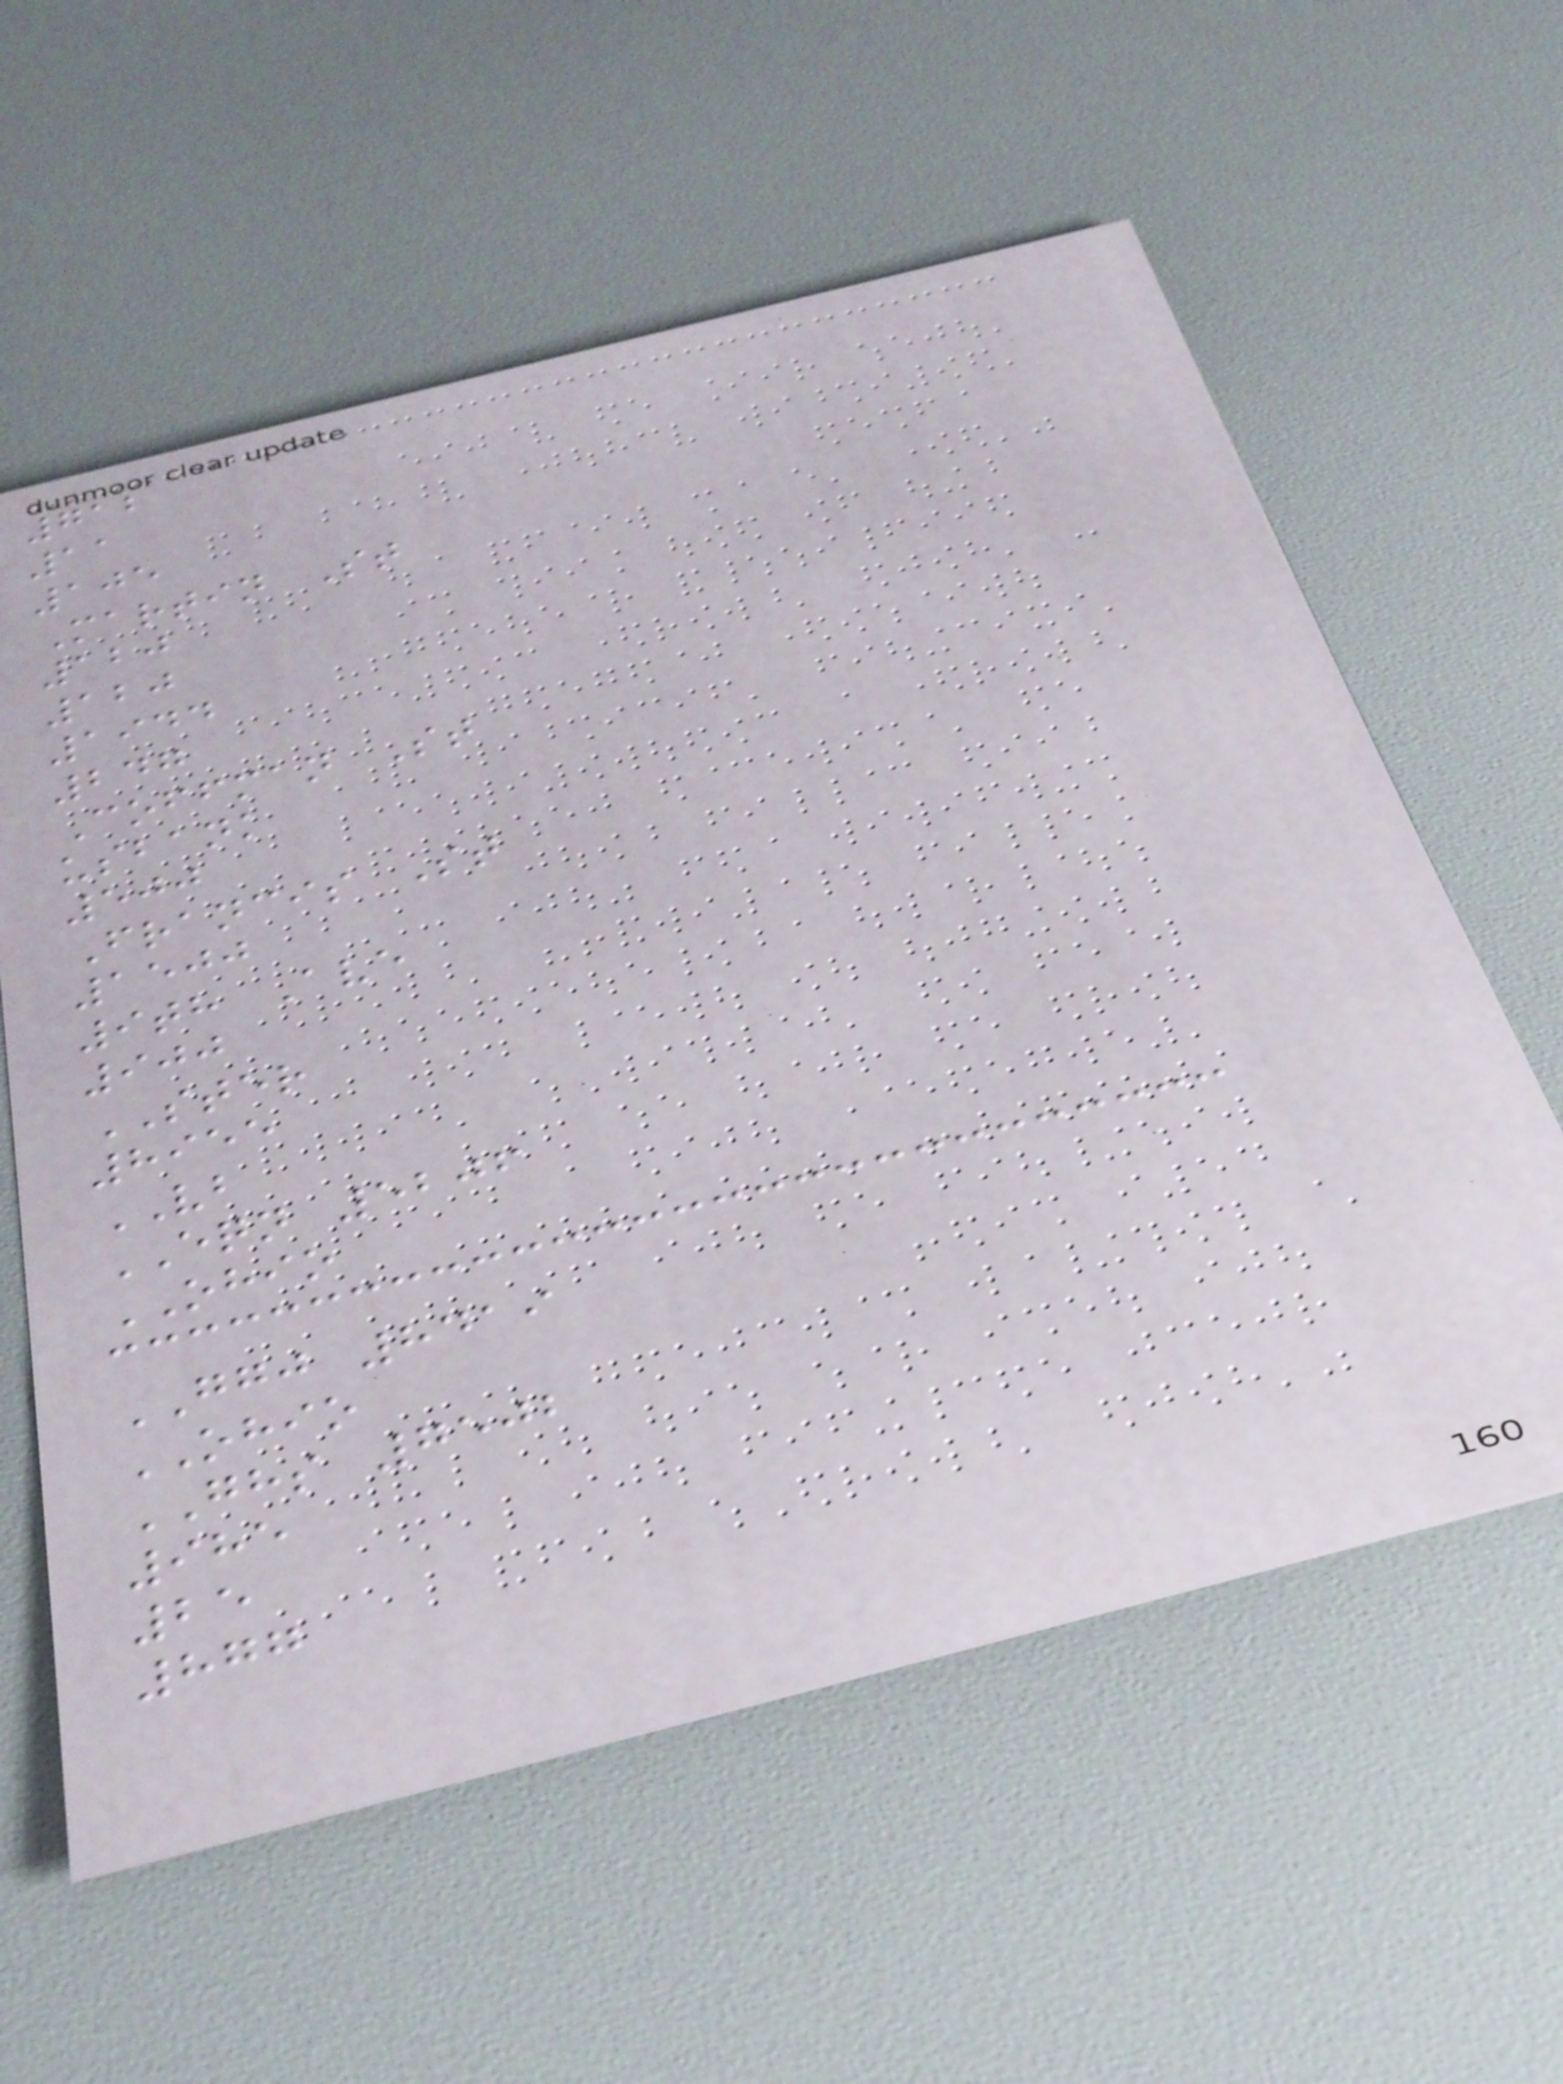712
11
105
Martin St
120
120
1944
247
Coffman St
usbank
500
Francis St
1500
9th Ave
900
STER
8955
VB
EQN 5206
OHIO
GGJ 8419
OHIO
GHS 7502
985
25
877
